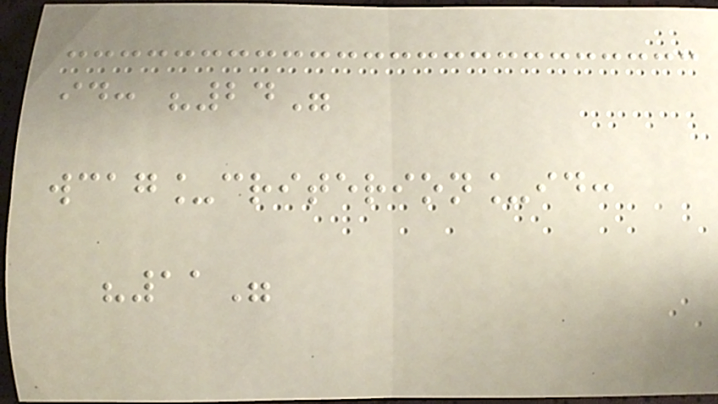id: "24"
wcag_criterion_id:
"11"
